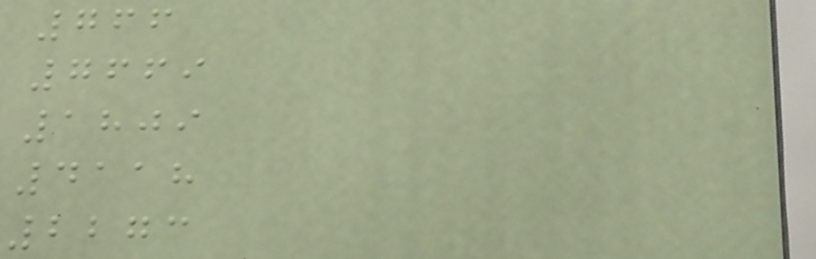766
7669
1809
4118
2273
